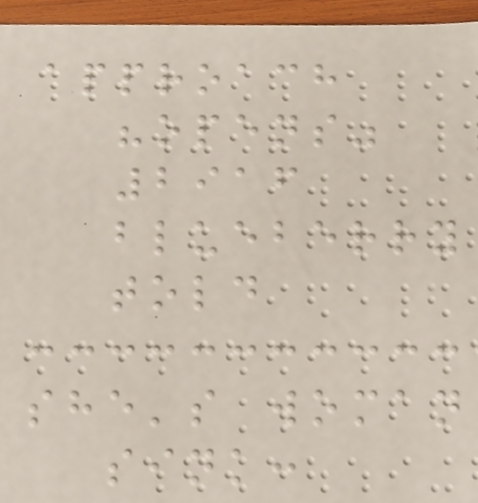approach
"opens"
2916
blueberry
told
she's woman
sink:
